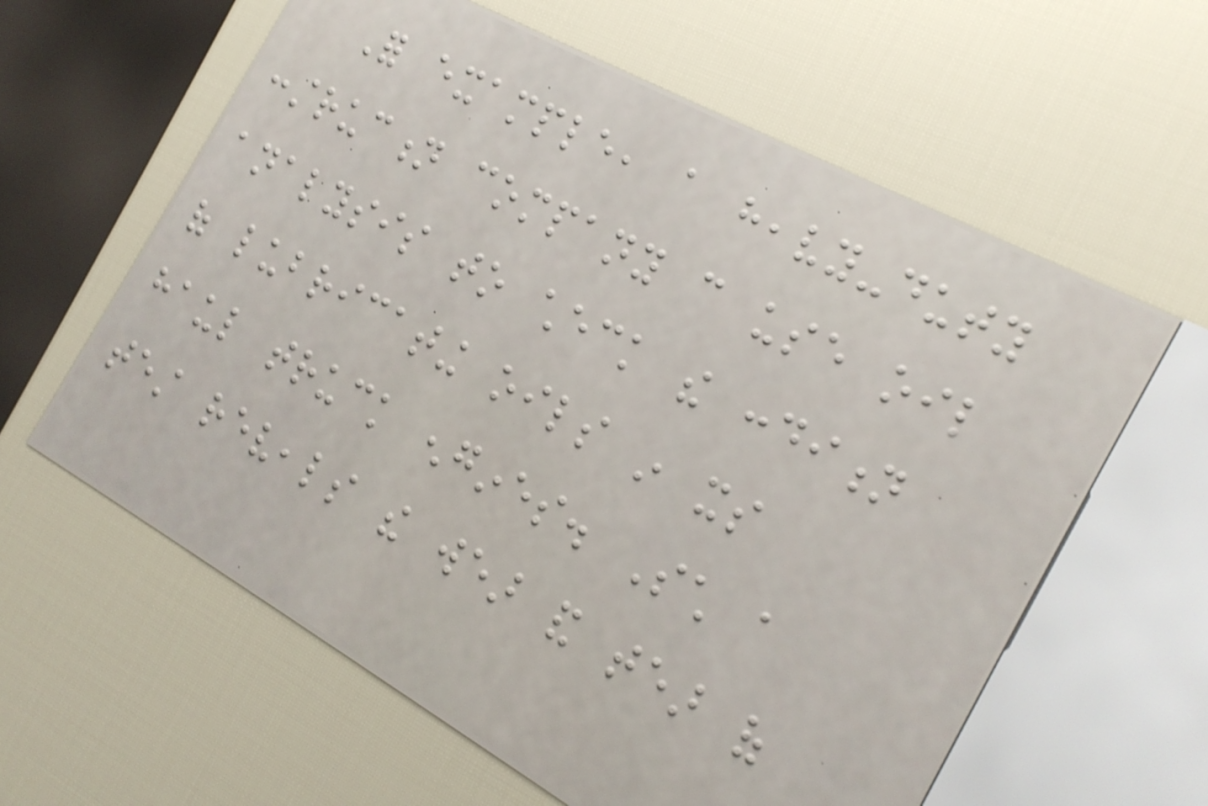For example, a heavy-duty
construction company can use oil
analysis to check the condition
of lubricating oils in its
haul truck engines. Such a
test reveals the wear and tear of
